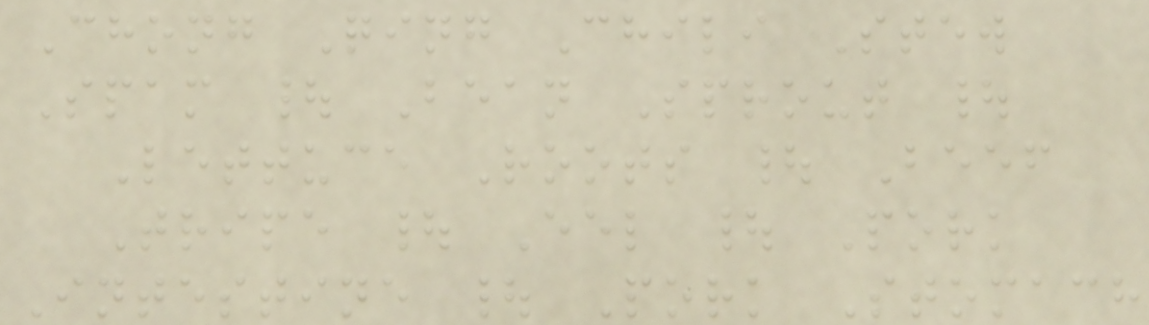Chong Qing Chili Stew
Spam | Bean Sprout |
Lettuce Roots | Beef
Tripe | Eel | Pork
Intestine | Pork Stomach
